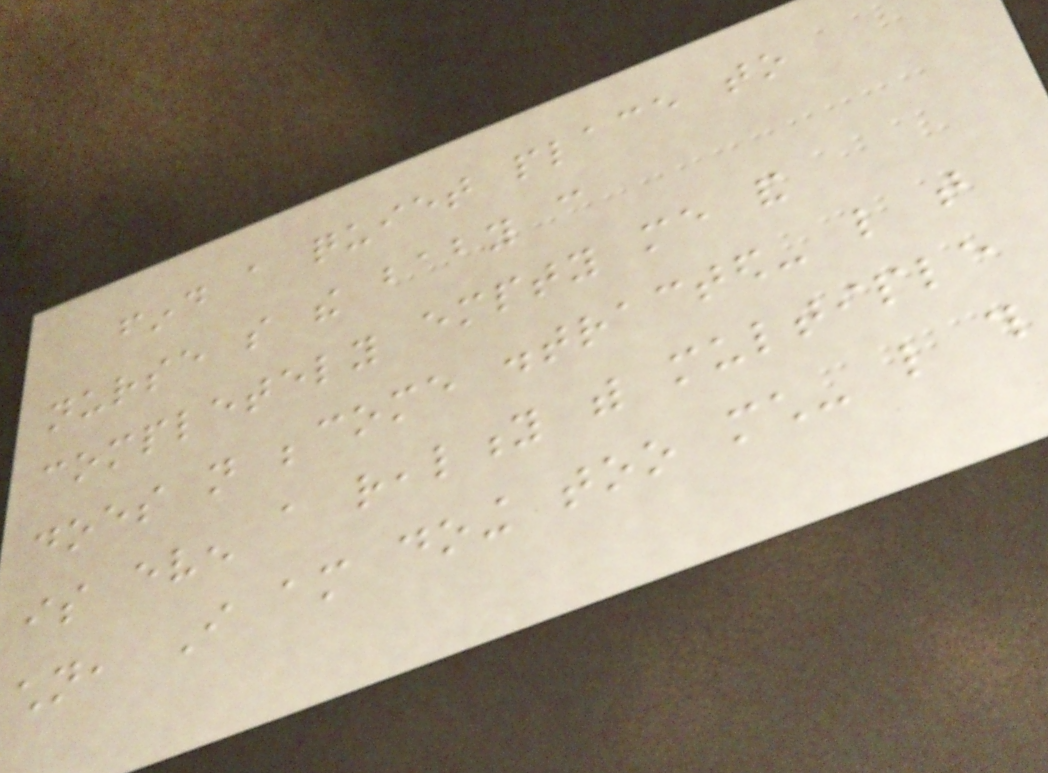find a quiet place to
nurse so the baby can
completely empty me and
does not become distracted- like that
is even a reality with multiple
children, I am doing too much- like this
